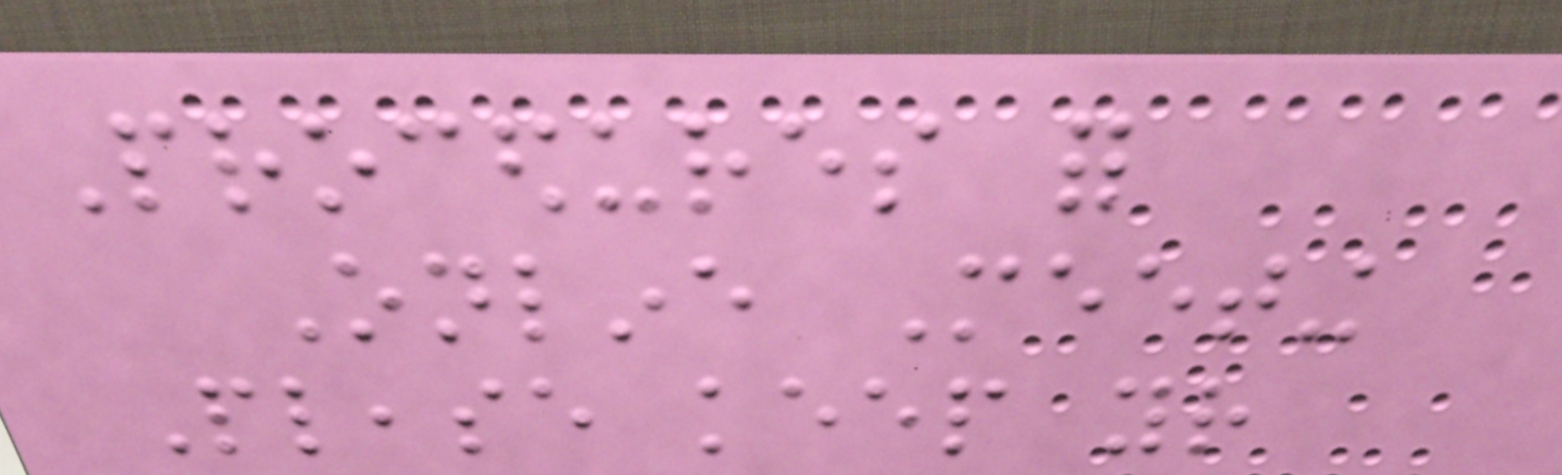Procedures for
Online Meeting
Please keep your
